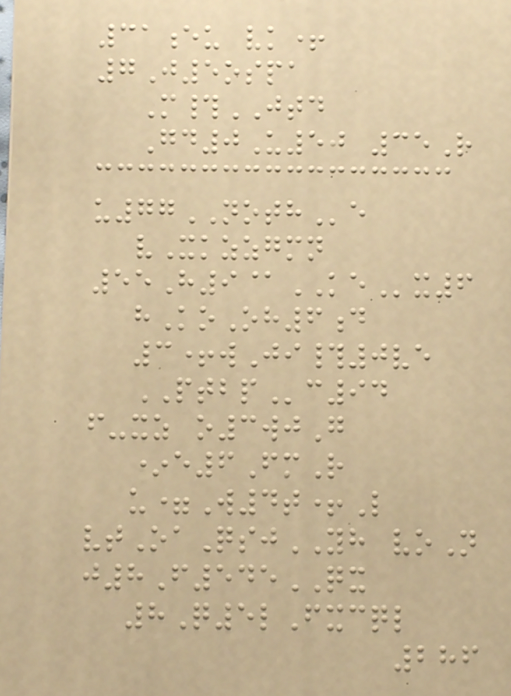31eu vk+
7J5ospa
M#JTD
Gd0U50 35R
u77NOTHe
vXkzzgmn
55H9@KEx6
hKoOh6d
3+wJi#0ve
PTBPc94
f-xz o3wjG
*e6FmR
u=W4t+L
vtOaQsjYH voN
j8F545QX
8Q5lFxcql
286
